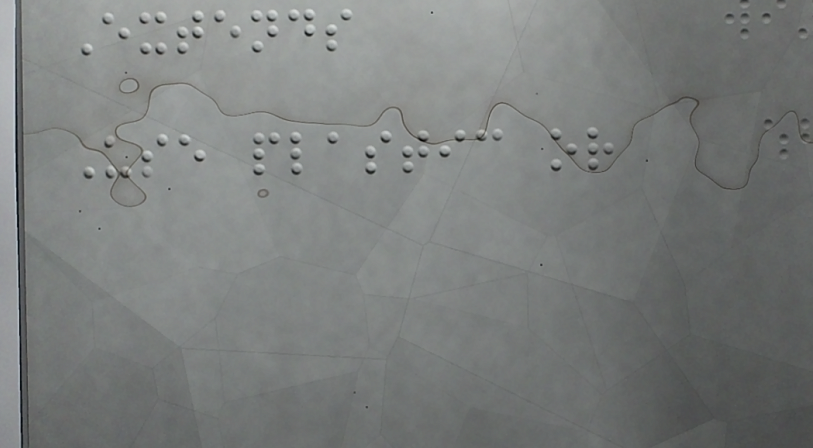Extends
Use plastic or
